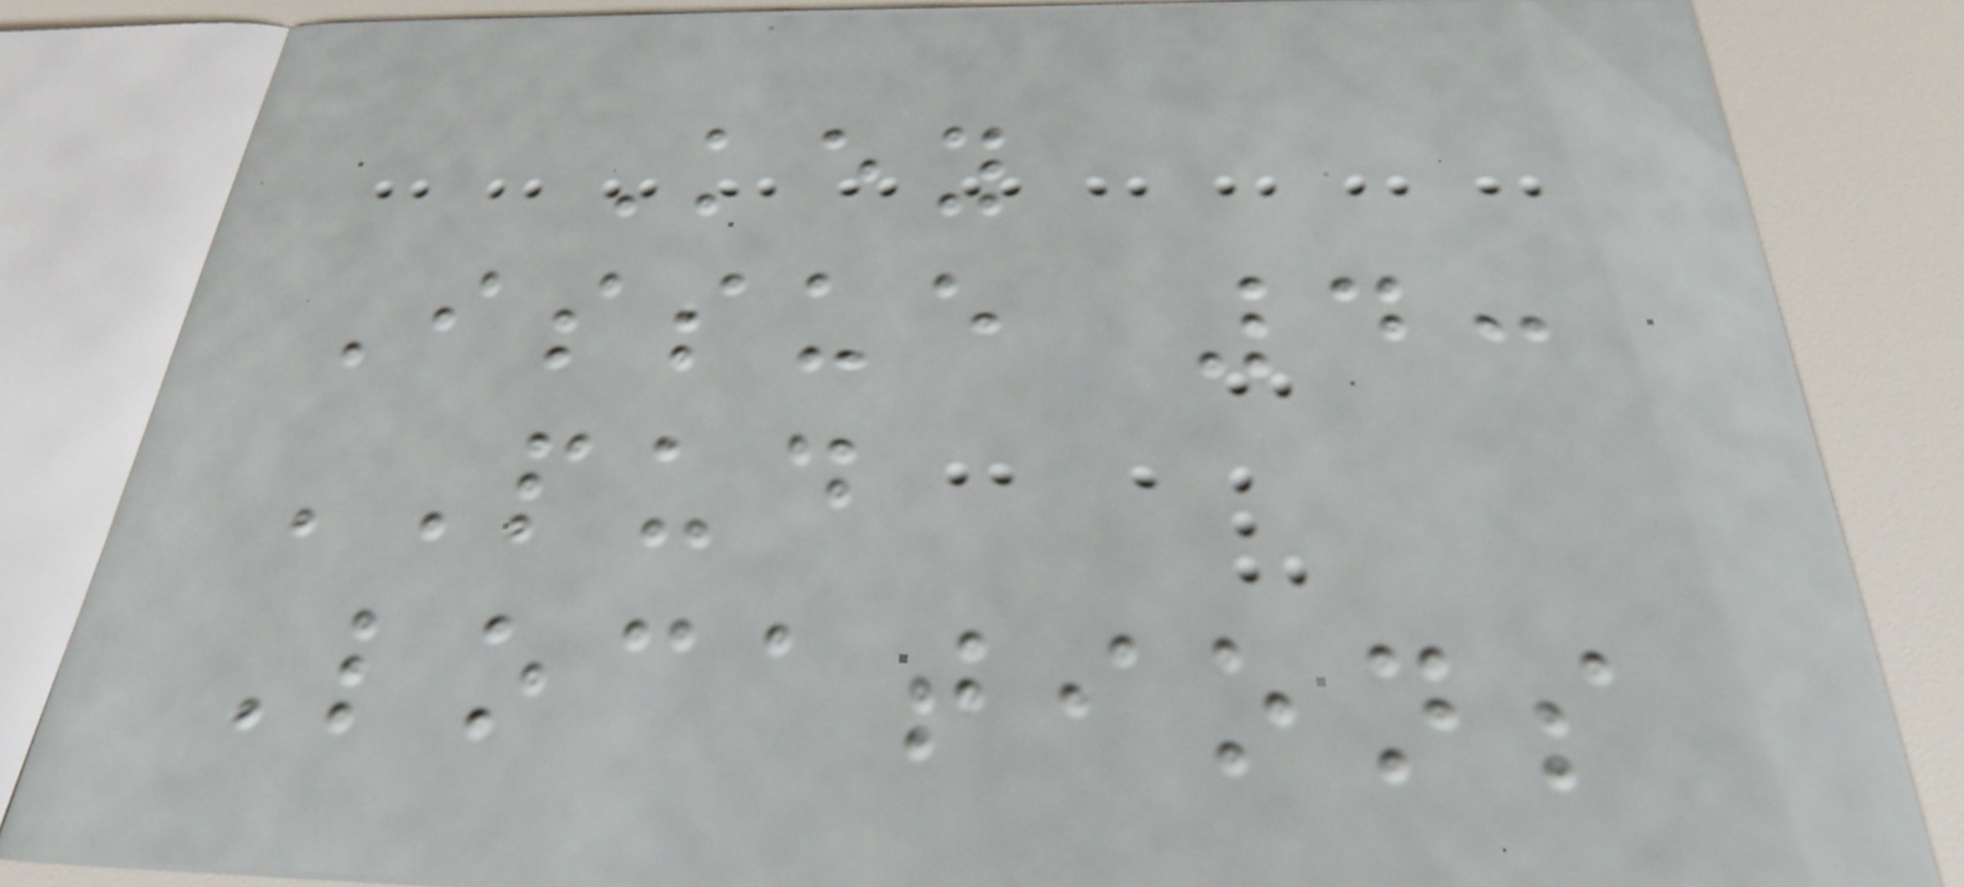Key
Issue 4:
PUD
Locations
